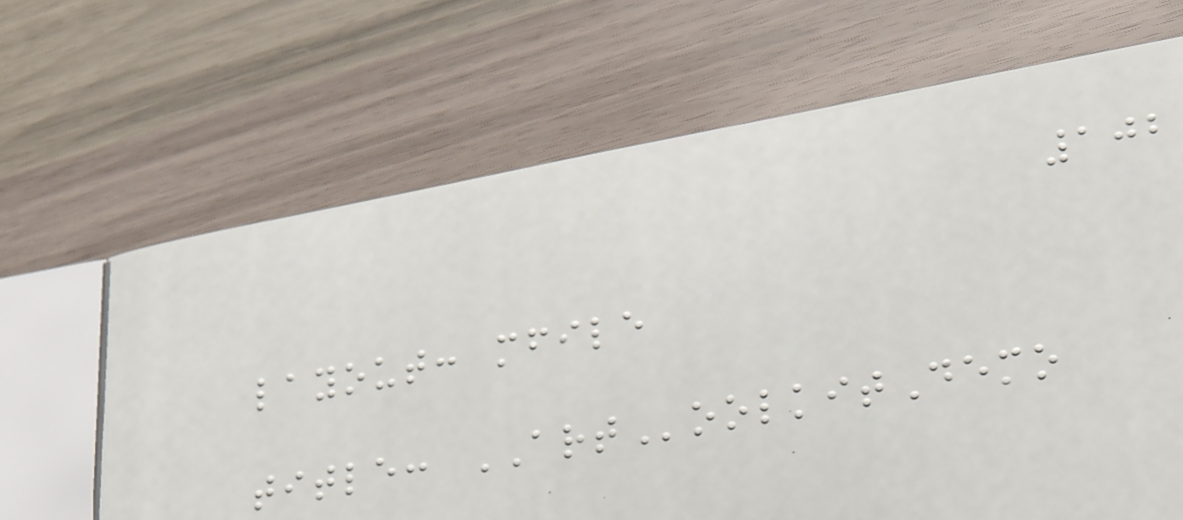102
layout: mfile
title: ARToolkitDemo
